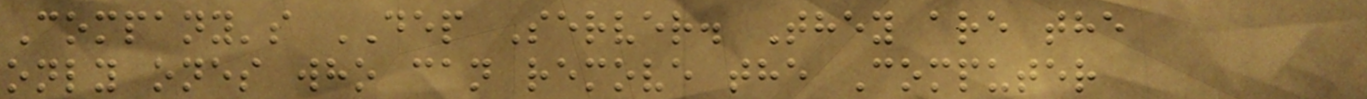Company's DEP Server. They are the
only ones who can remove the Computer
